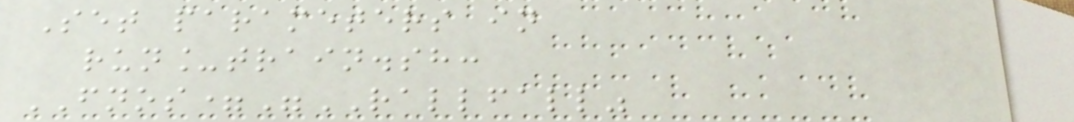Set parameters in
run_train.sh:
FNOS="RALLFALL"
